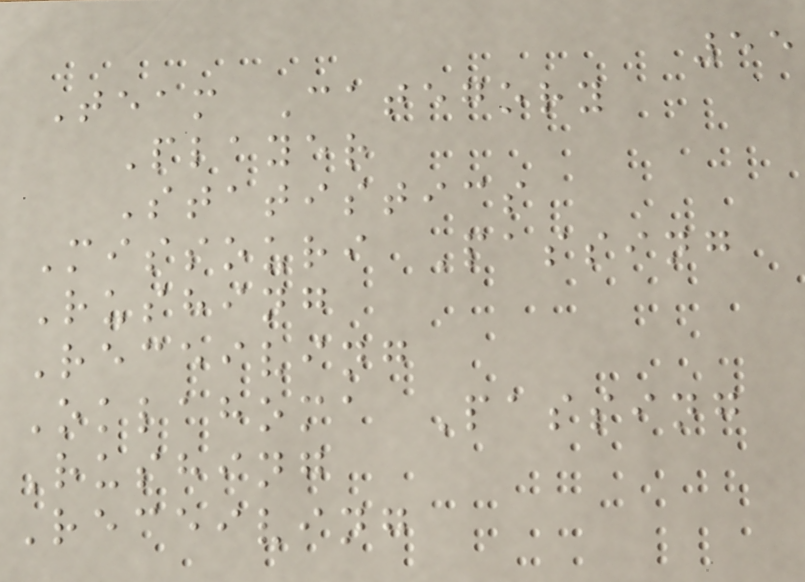55
Team Category
Player
Statistics
Missouri Passing
Rushing
Receiving
Oklahoma Passing
Rushing
Receiving
